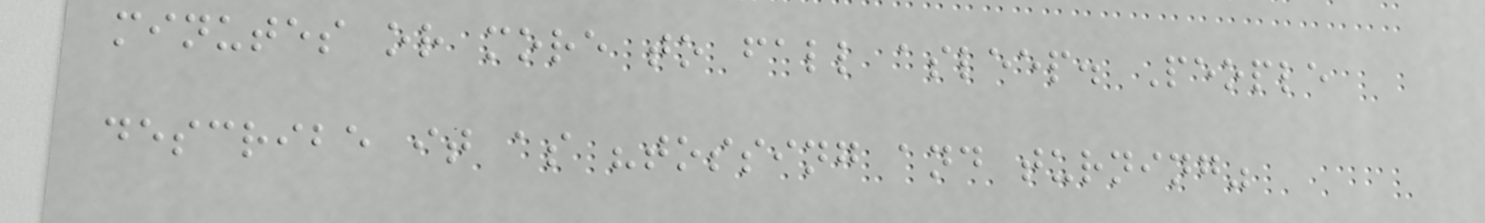minutes or more to fall asleep. People
describe it as "tossing and turning"
